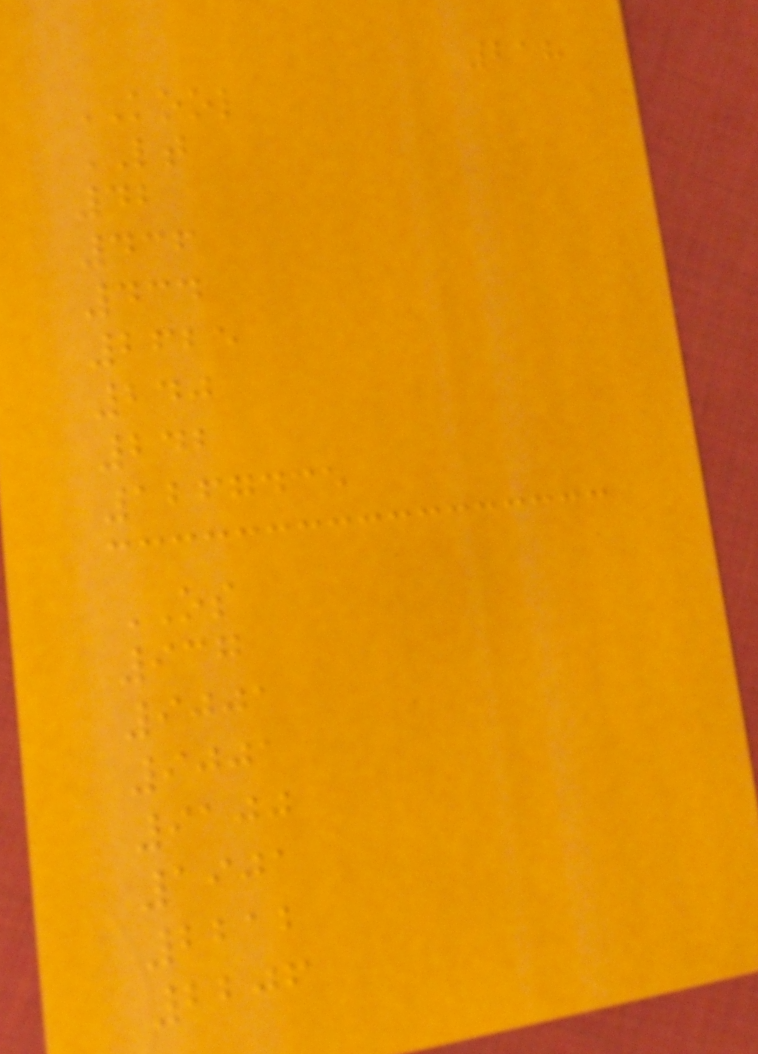218
KOOL
LT
42
436
434
2625
240
242
1267435
OS
937
9001
9001
9100
1901
2212
2206
